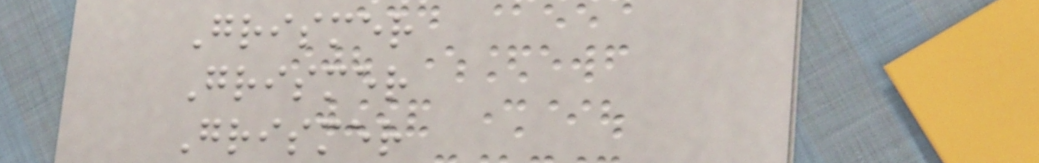Grismer
Grismer
Grismer
